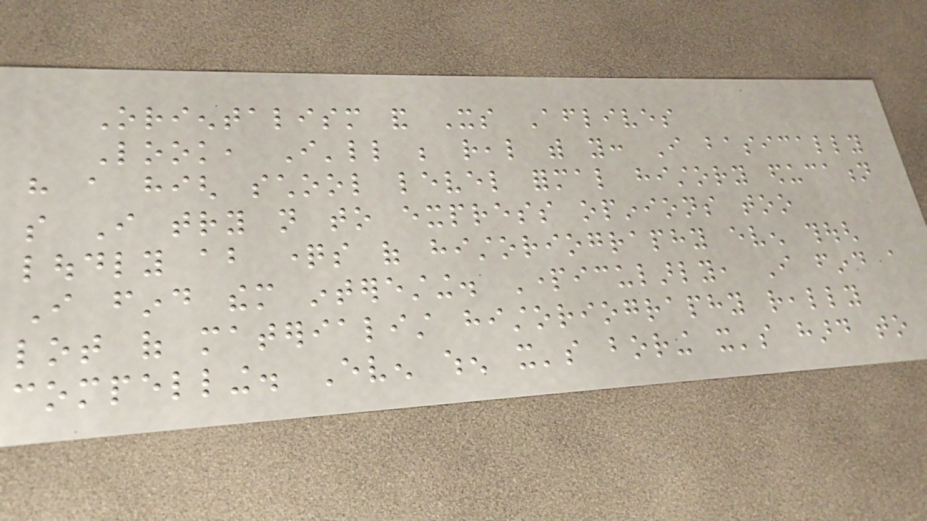Orientalism and Its Afterlives
Look, I'll be real with you: I basically
have a high school level formal history education
so I try not to express opinions too
loudly about questions of historiography even though
I find them interesting. Particularly, I find a
lot of materialist historiography really
compelling. Even when it's boring it's hard to
